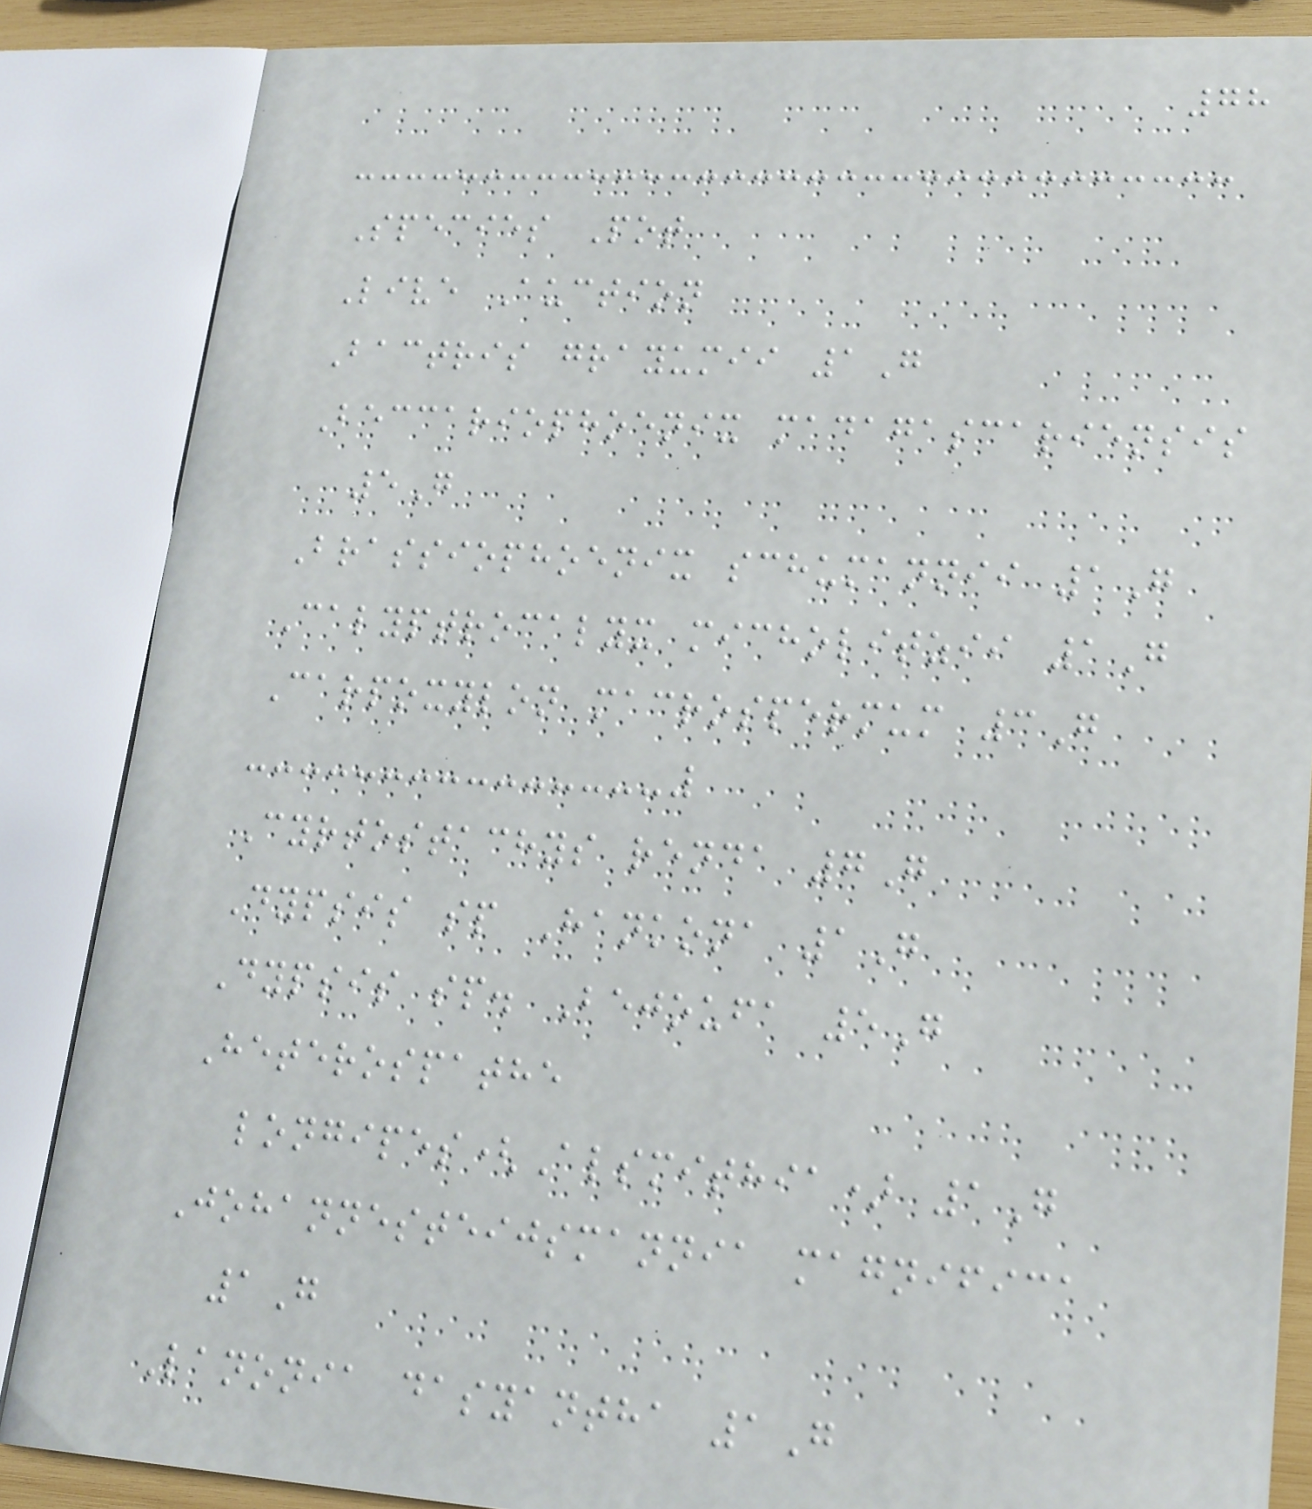78
Species Pot
Live Auction
Bactris grayumii 1G
Beccariophoenix madagascariensis
5G
Brassiophoenix schumannii 1G
Calyptrocalyx micholitzii 1G
Carpoxylon macrospermum 3G
Cyrtostachys renda 7G
Dypsis sp Hankona 1G
Dypsis sp. Bejoufa 5G
Heterospathe
longipes(Alsmithia) 1G
Johannesteijsmannia magnifica
1G
Lanonia dasyantha 1G
